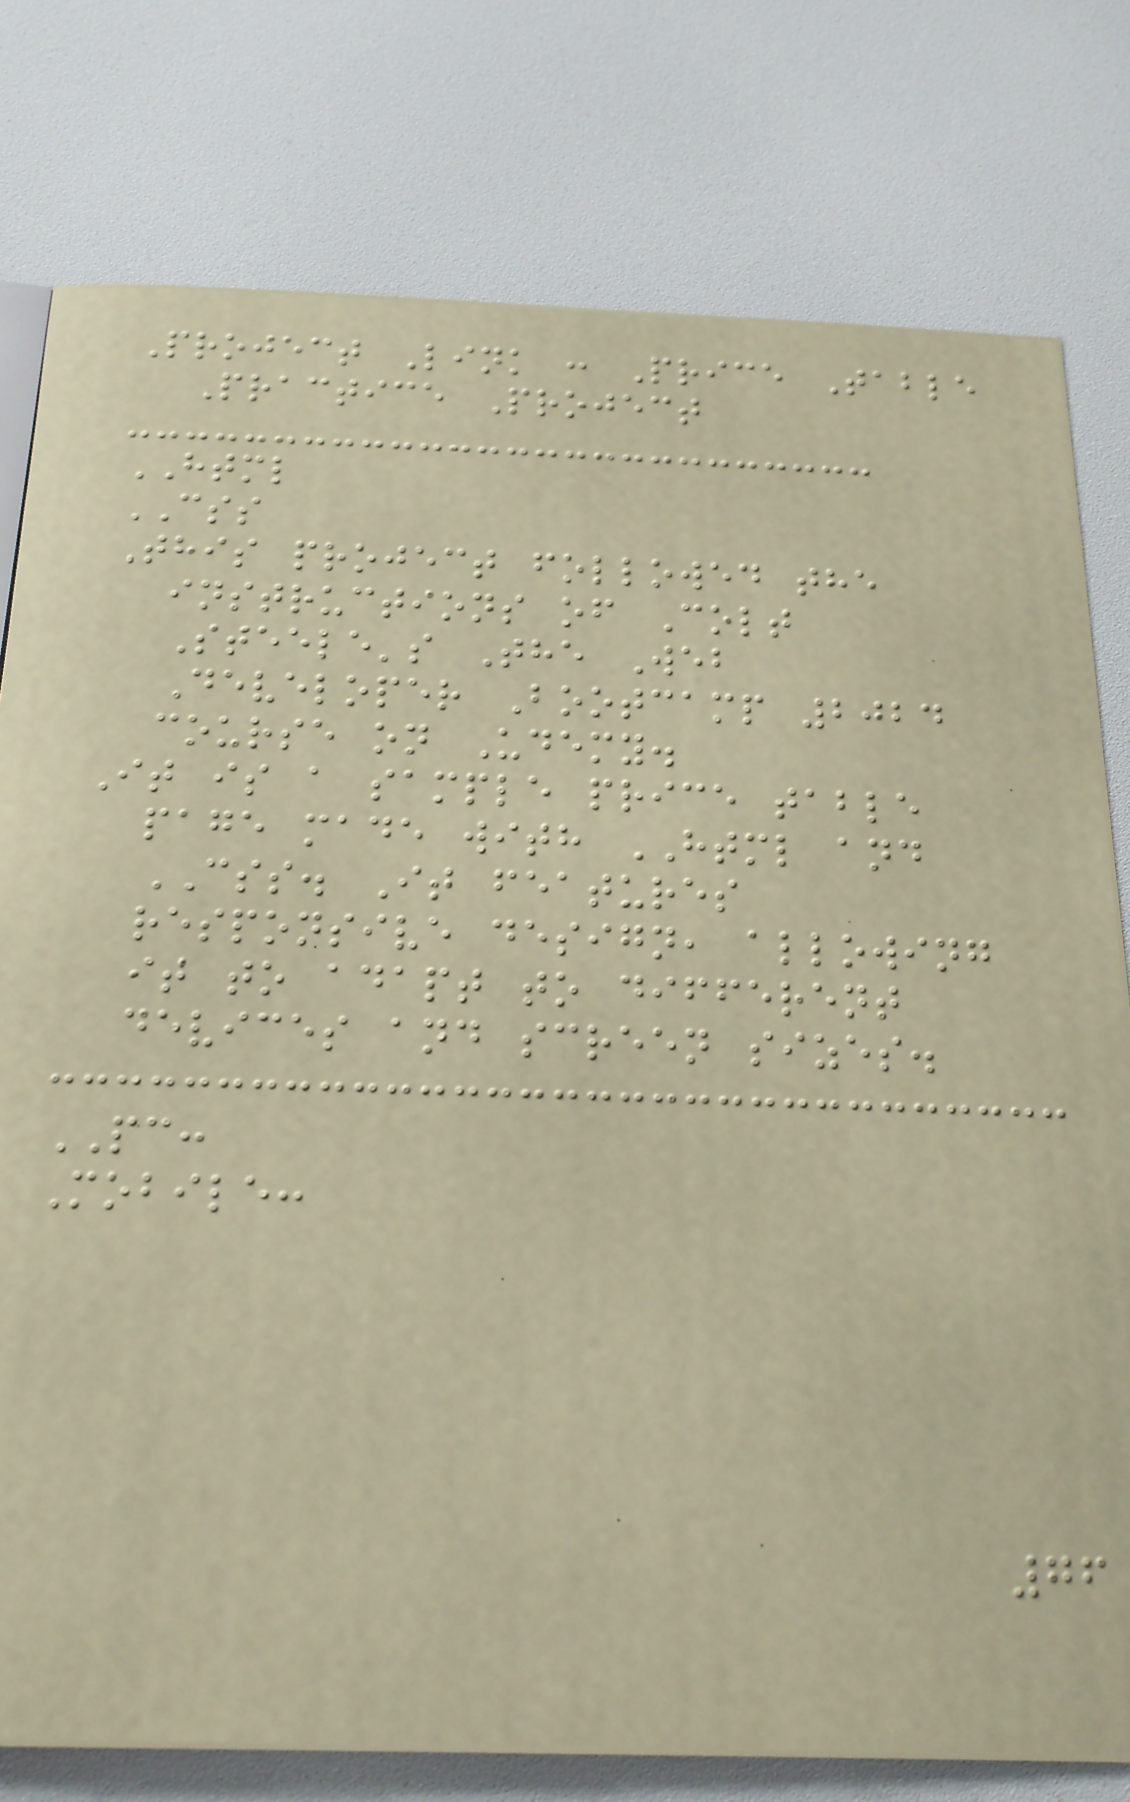Project Link : Price Table
Practice Project
HTML
CSS
This project followed the
instructions of Colt
Steele's The Web
Developer Bootcamp 2024
course on Udemy.
It is a sample price table
page made with HTML and
CSS. It features
responsive design, allowing
it to adapt to different
devices and screen sizes.
PC:
Mobile:
76
